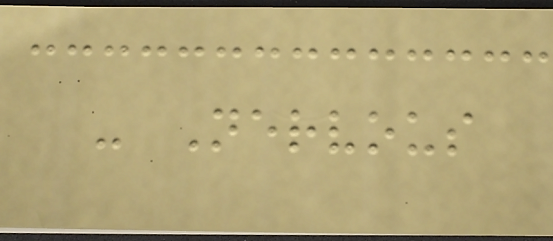- Nervous
